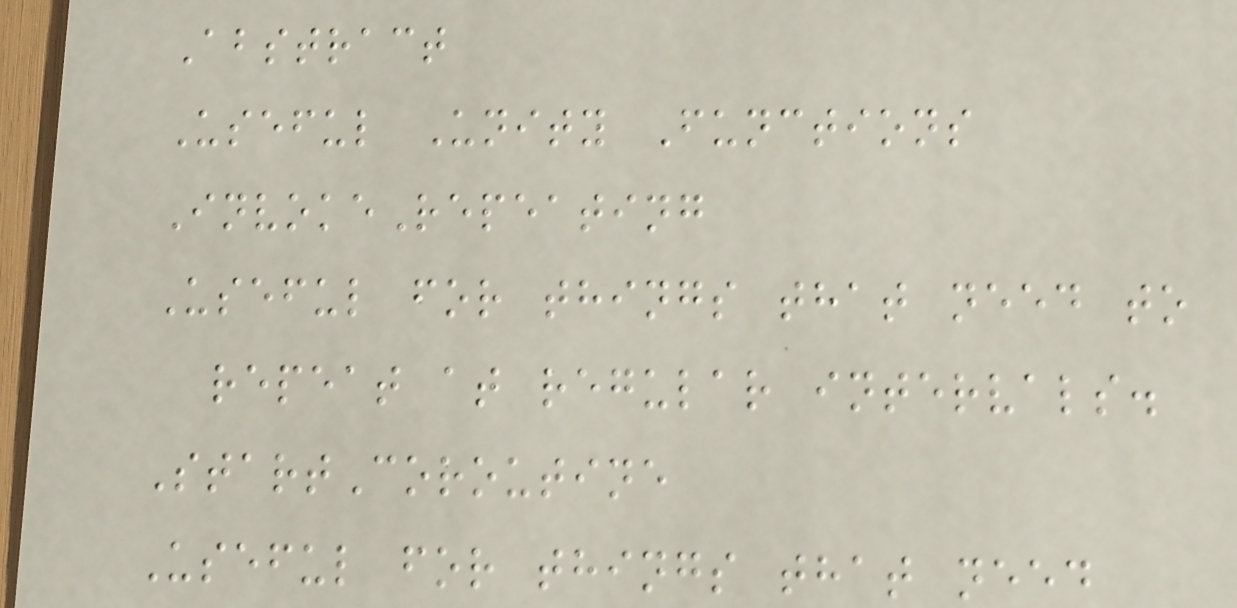Abstract
Useful Unity Functions
InvokeRepeating
Useful for things that need to
repeat at regular intervals.
StartCoroutine
Useful for things that need
